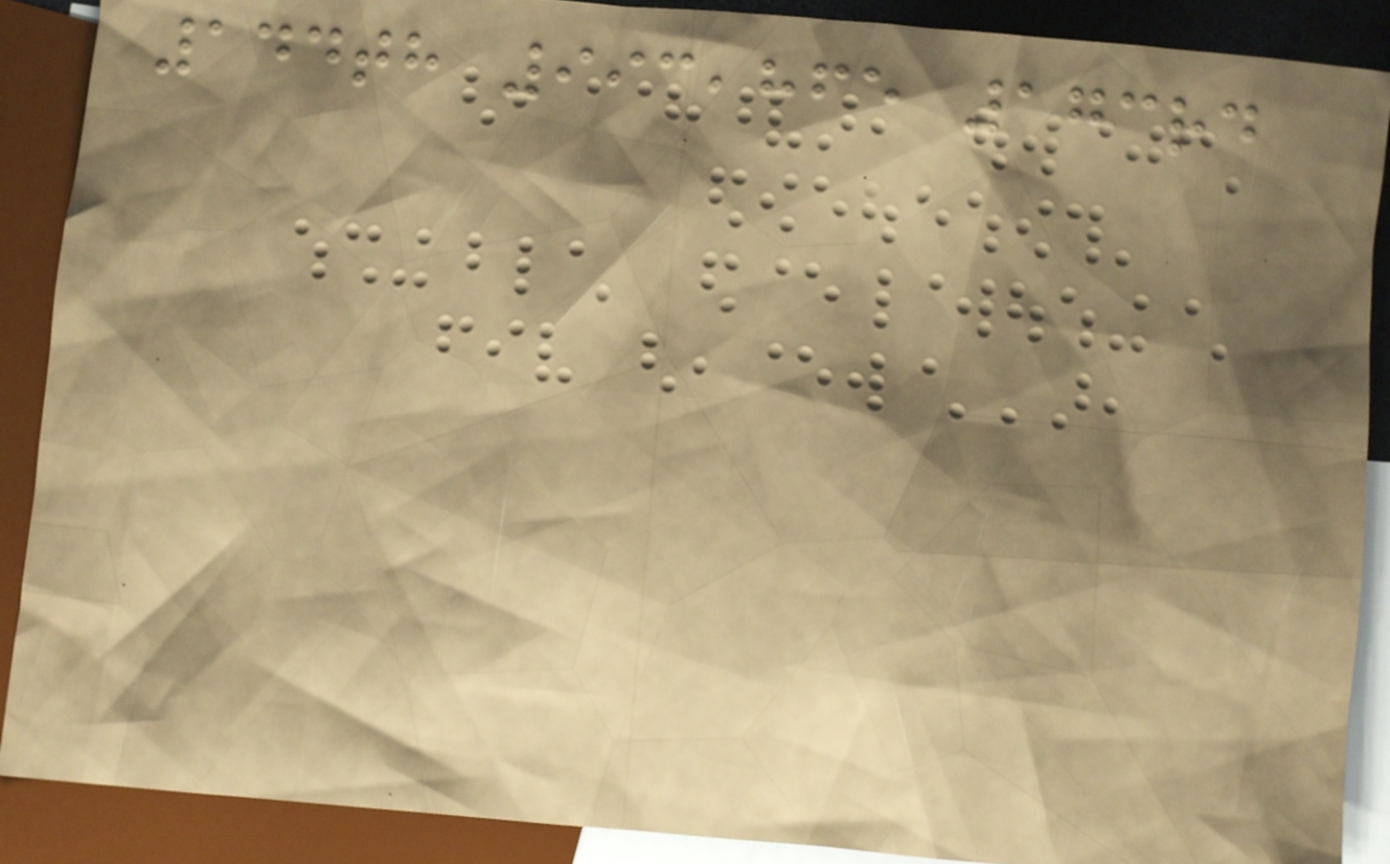144th 993,865 173rd
